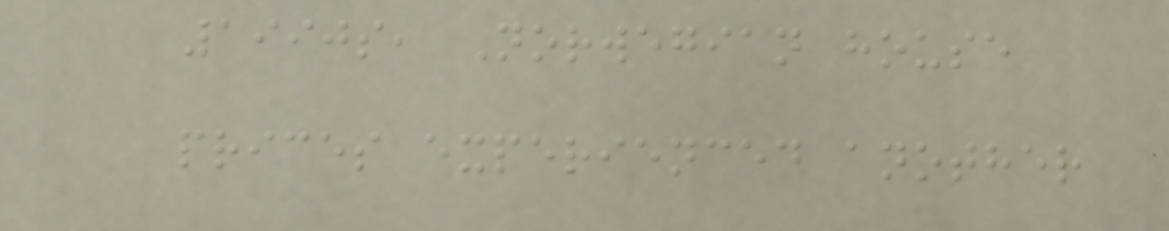1990s, Norwegian house
prices experienced another
